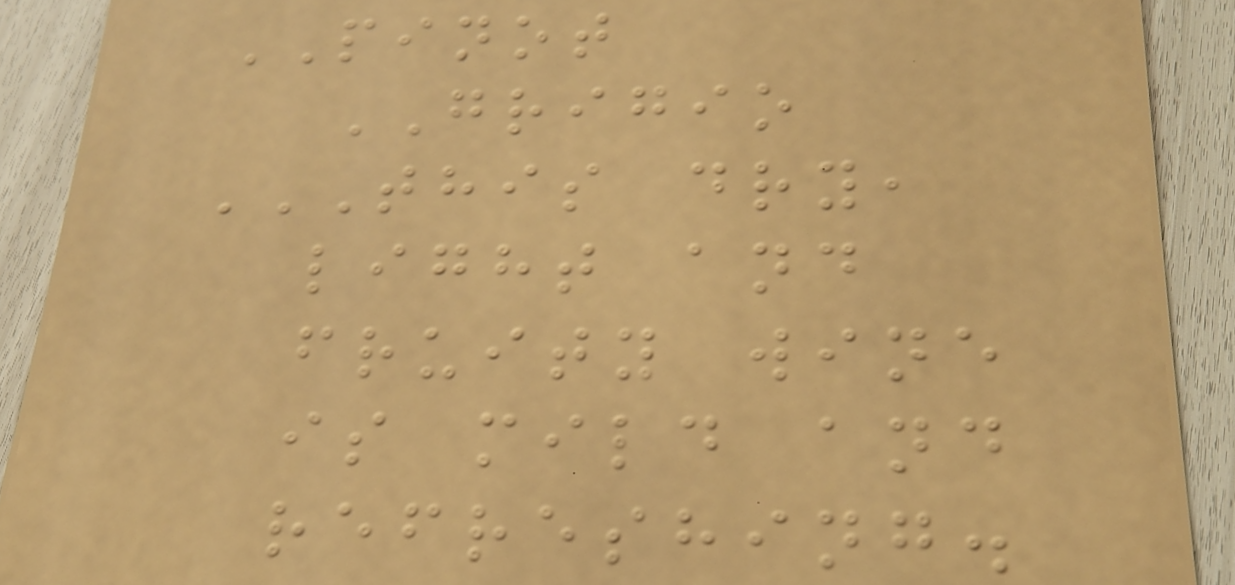PINOT
GRIGIO
THIS DRY,
LIGHT AND
FRUITY WINE
IS MILD AND
REFRESHING.
